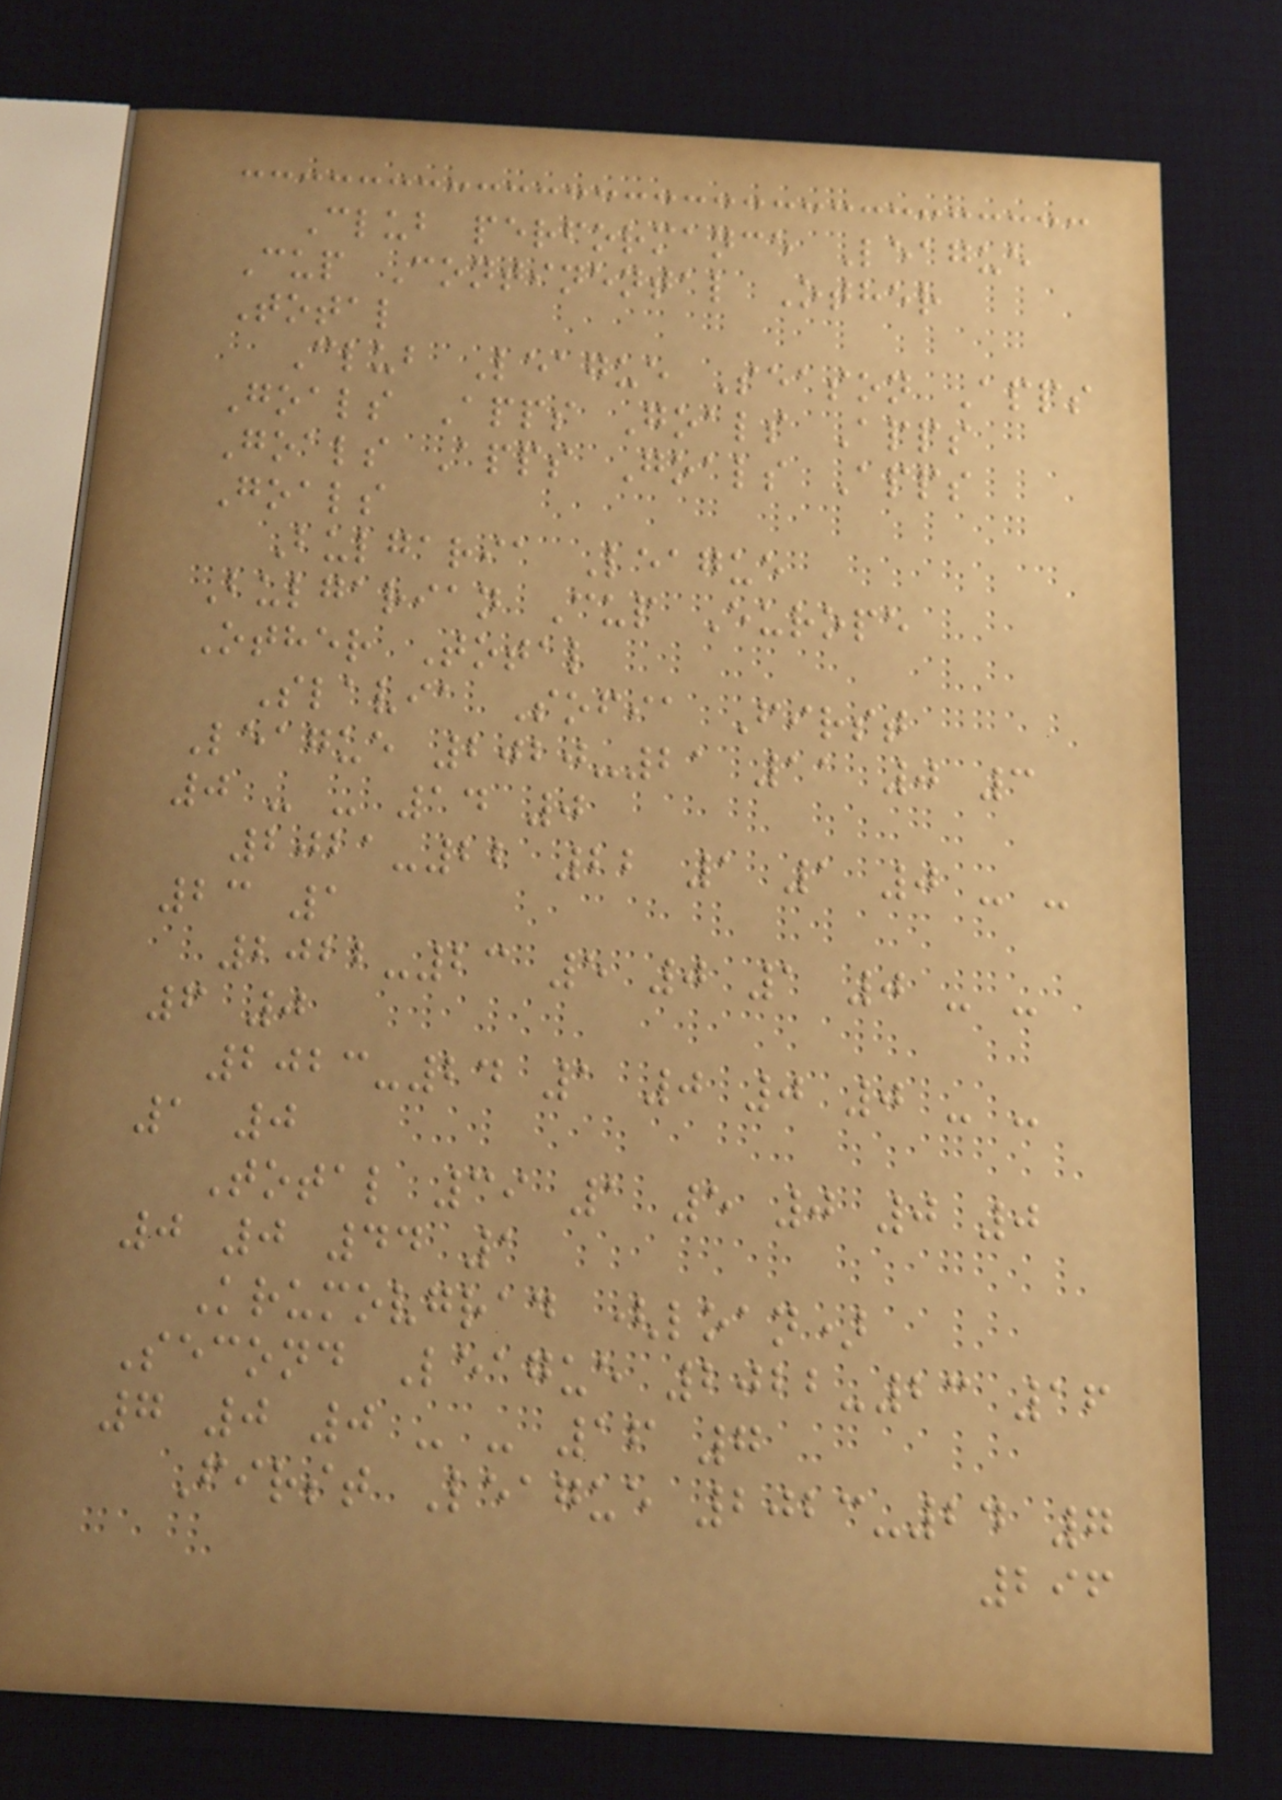Club performance League
Cup Continental Other
Total
Club League Season Apps
Goals Apps Goals Apps
Goals Apps Goals Apps
Goals
Bulgaria League
Bulgarian Cup Europe
Other Total
Slavia Sofia First
League 2020-21 11 0 3
0 - - 14 0
2021-22 22 1 1 0 - -
23 1
2022-23 5 0 1 0 - -
6 0
2023-24 1 0 0 0 - -
1 0
Total 39 1 5 0 0 0
0 0 44 1
Krumovgrad (loan)
Second League 2022-23 16
7 0 0 - - 16 7
First League 2023-24 7
296
